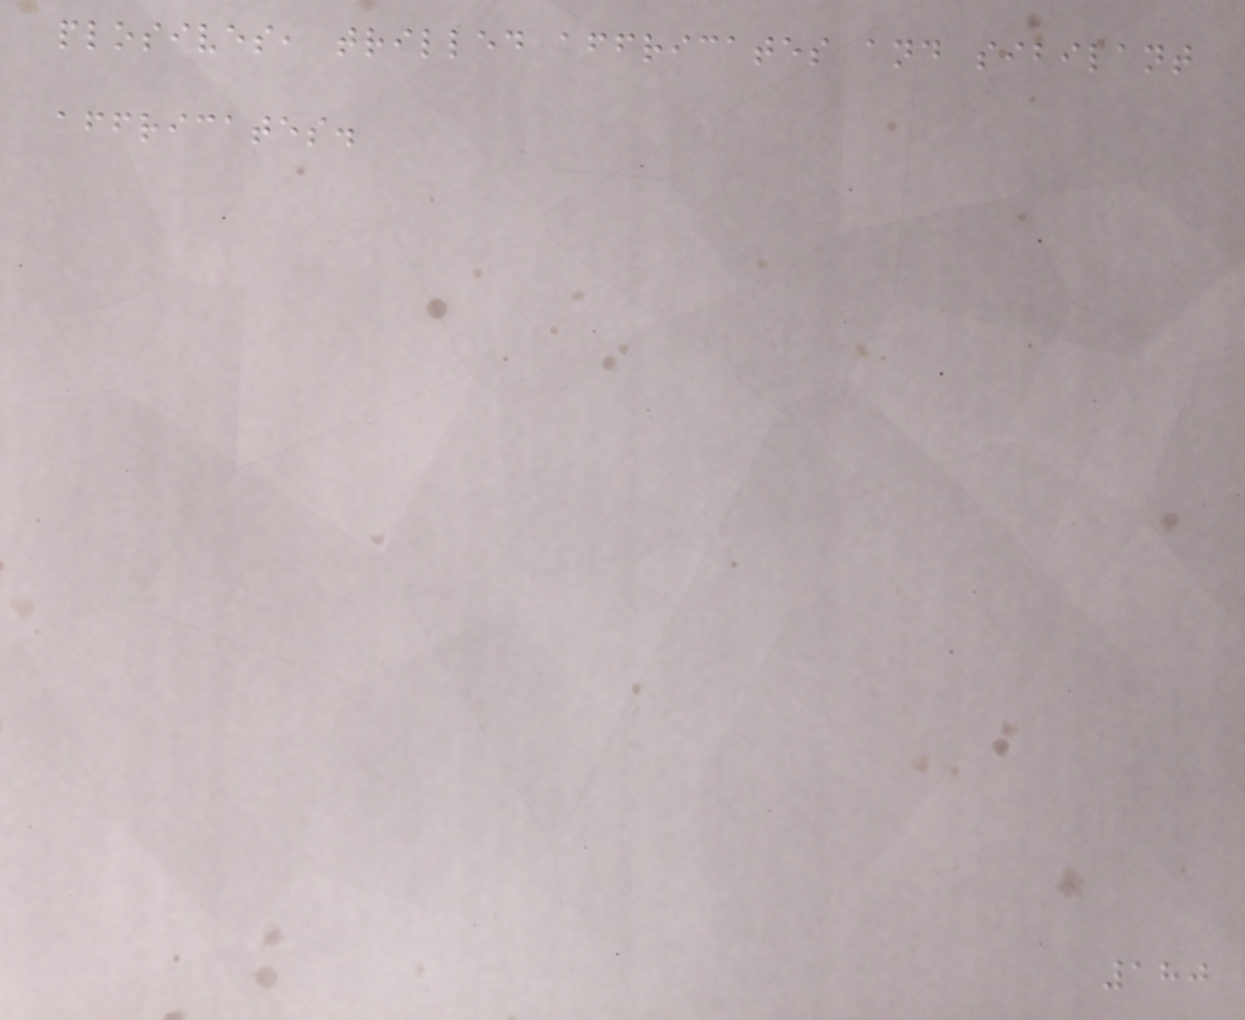plosives, trilled affricates and sibilant
affricates.
180
